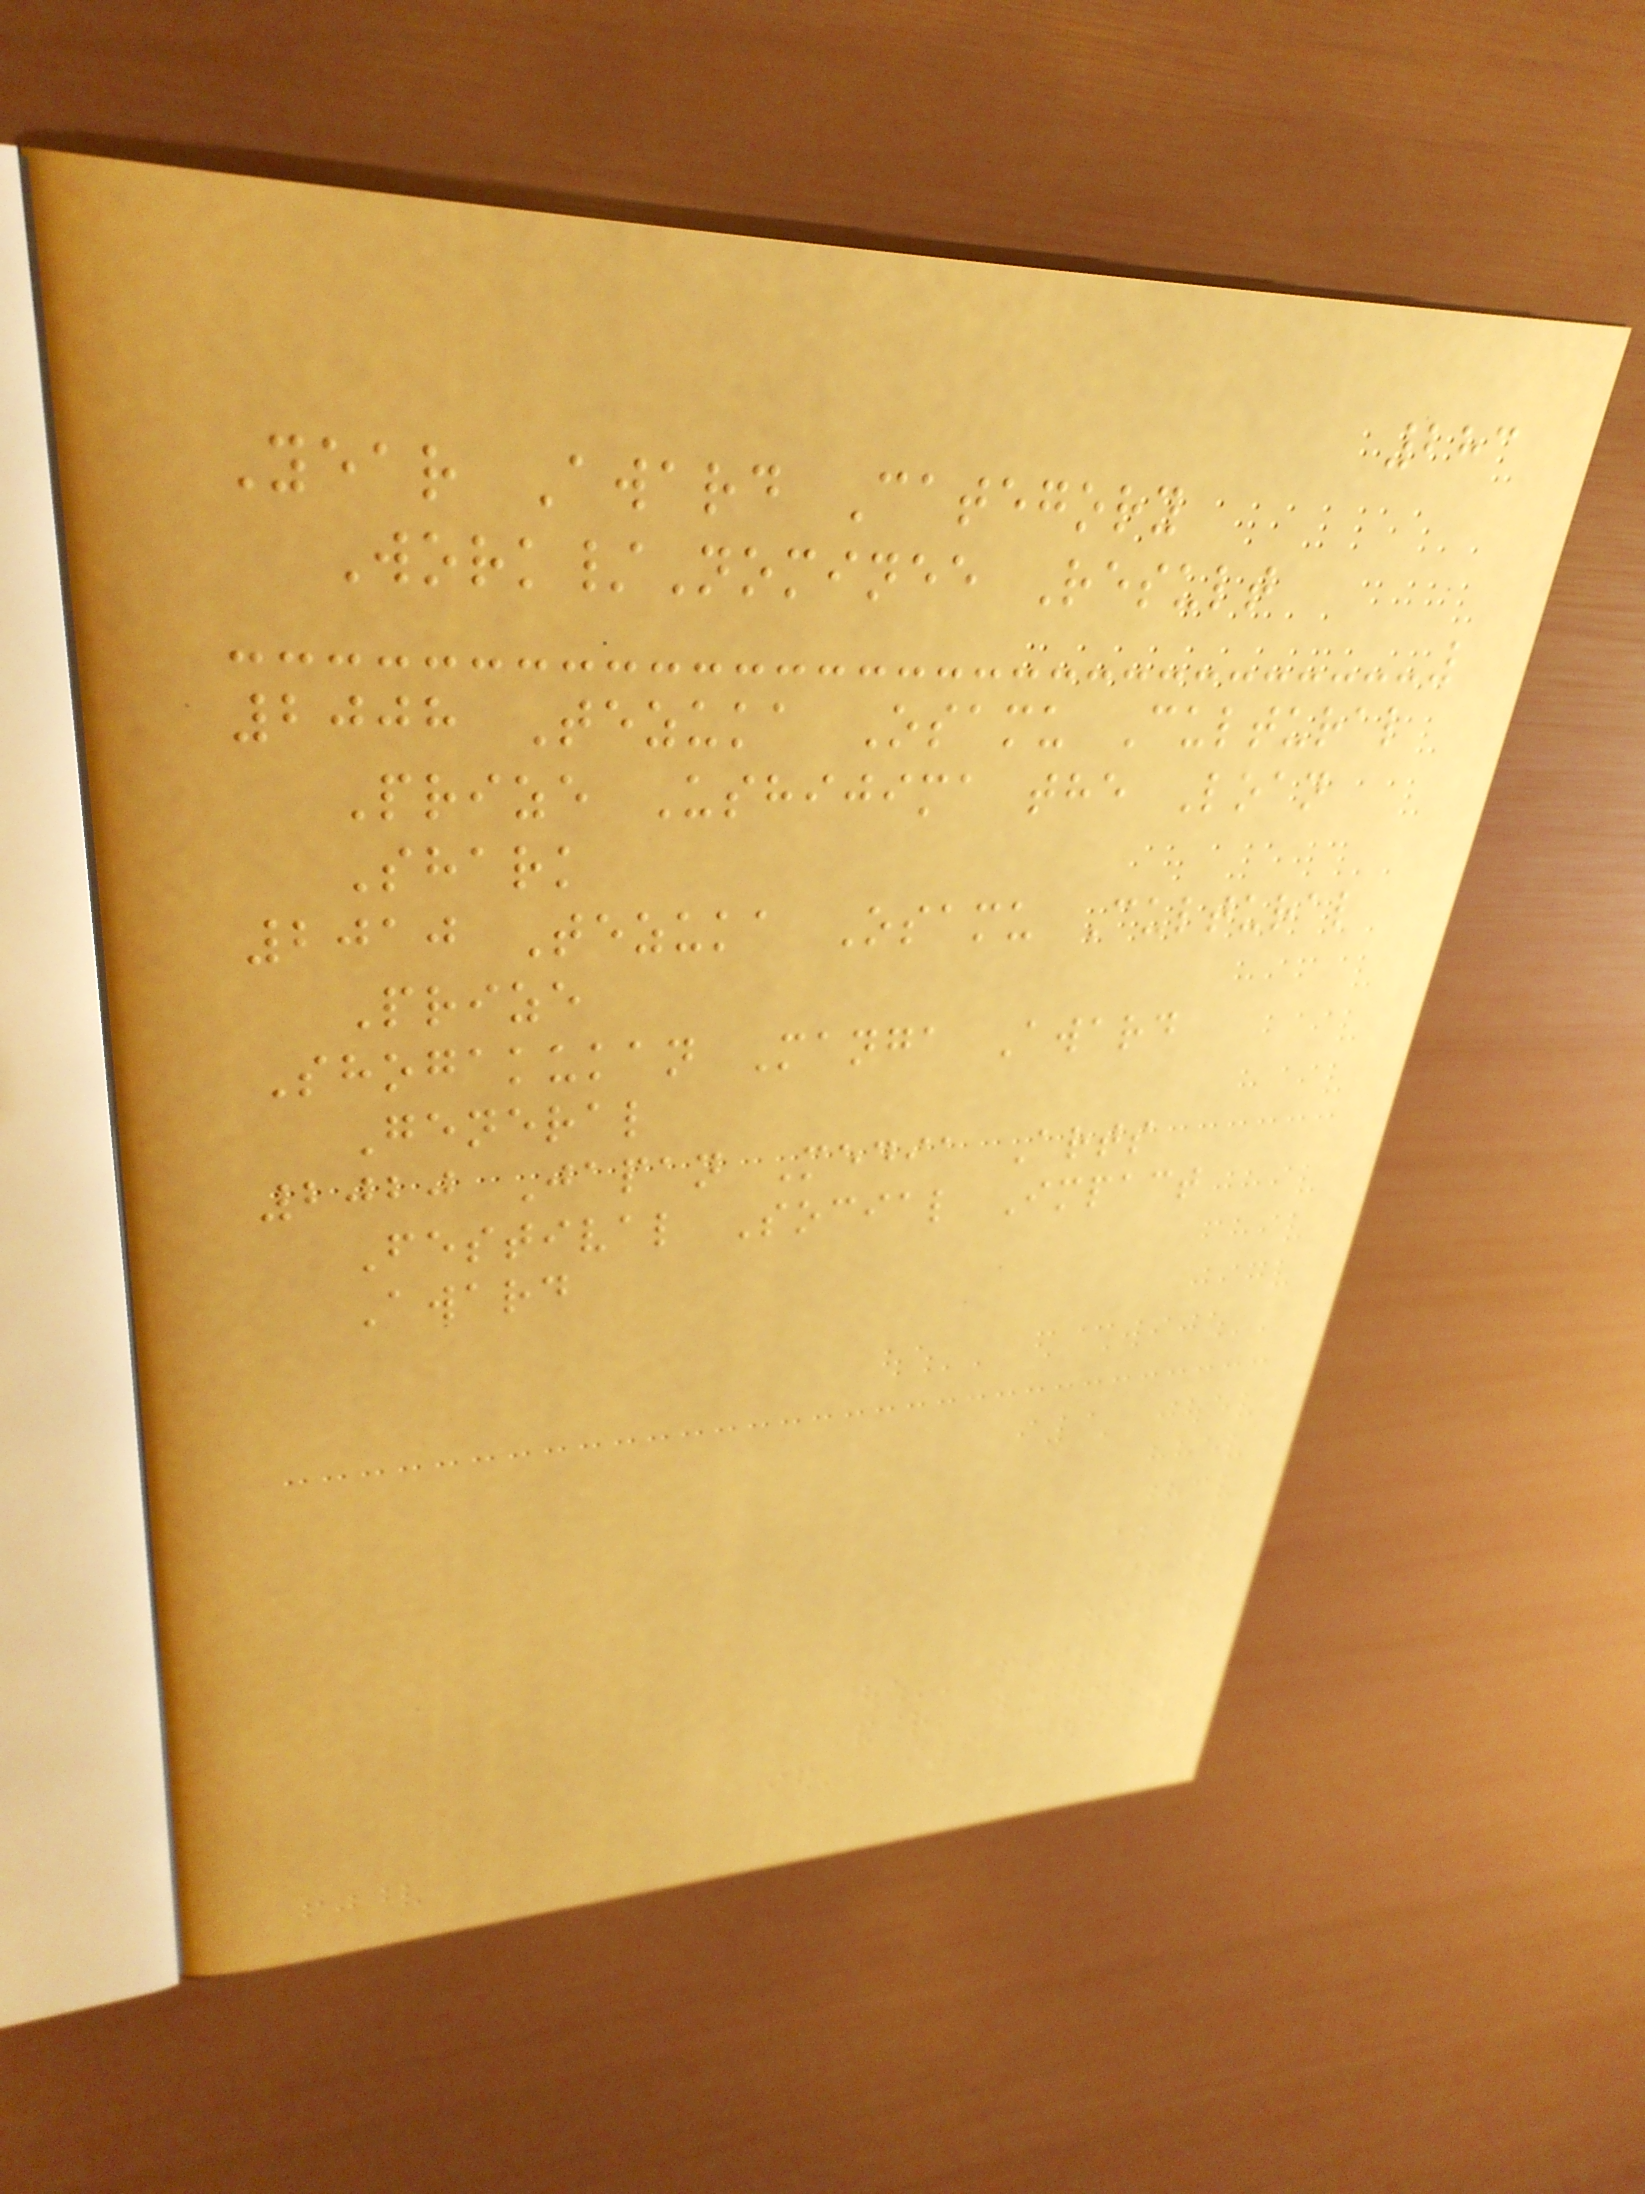283
Year Award Category
Work/Nominee Result
2008 Tezuka Osamu Cultural
Prize Ushijima the Loan
Shark
2010 Tezuka Osamu Cultural
Prize
Shogakukan Manga Award
General
2020 Japan Media Arts
Festival Social Impact
Award
